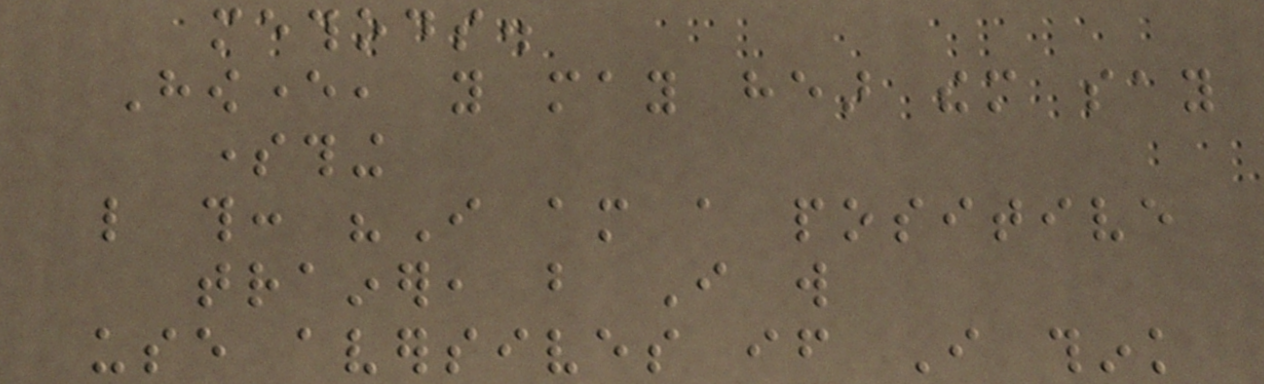methods.
However, you may hear them say
something
like this: "I am a positive
trainer, but I will
use aversives if I think
